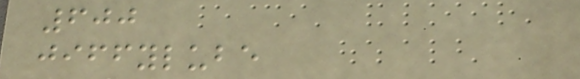600
jiffylube
